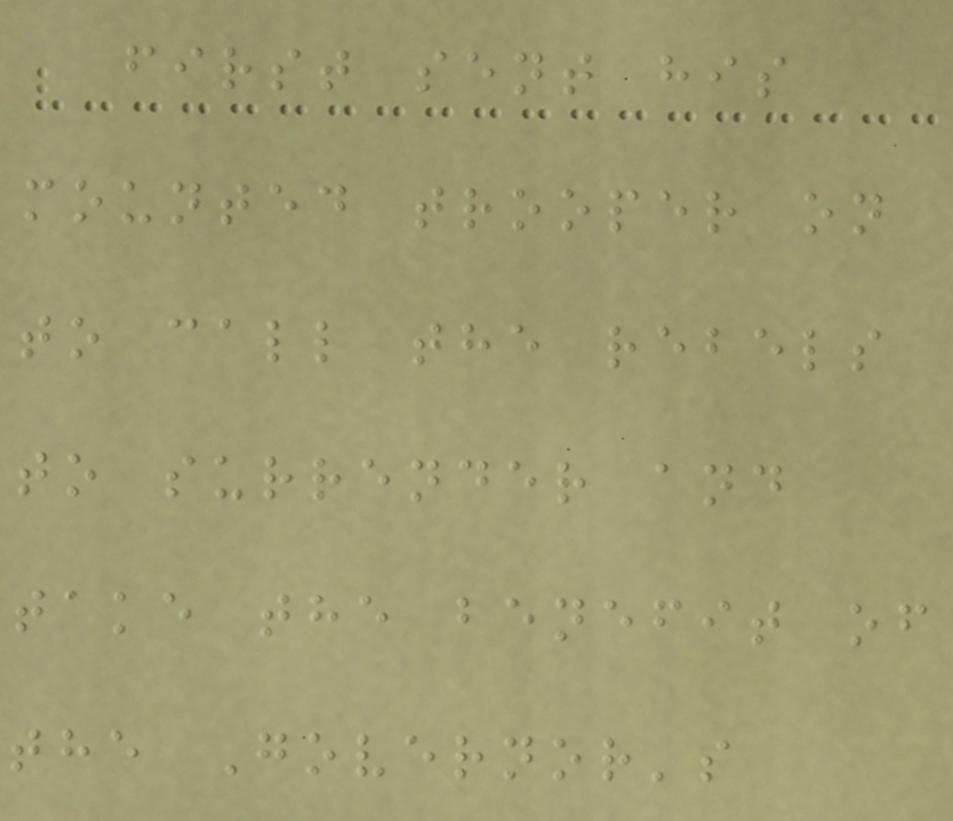first sent his
mounted trooper on
to call the rebels
to surrender and
take the benefit of
the Governor's
